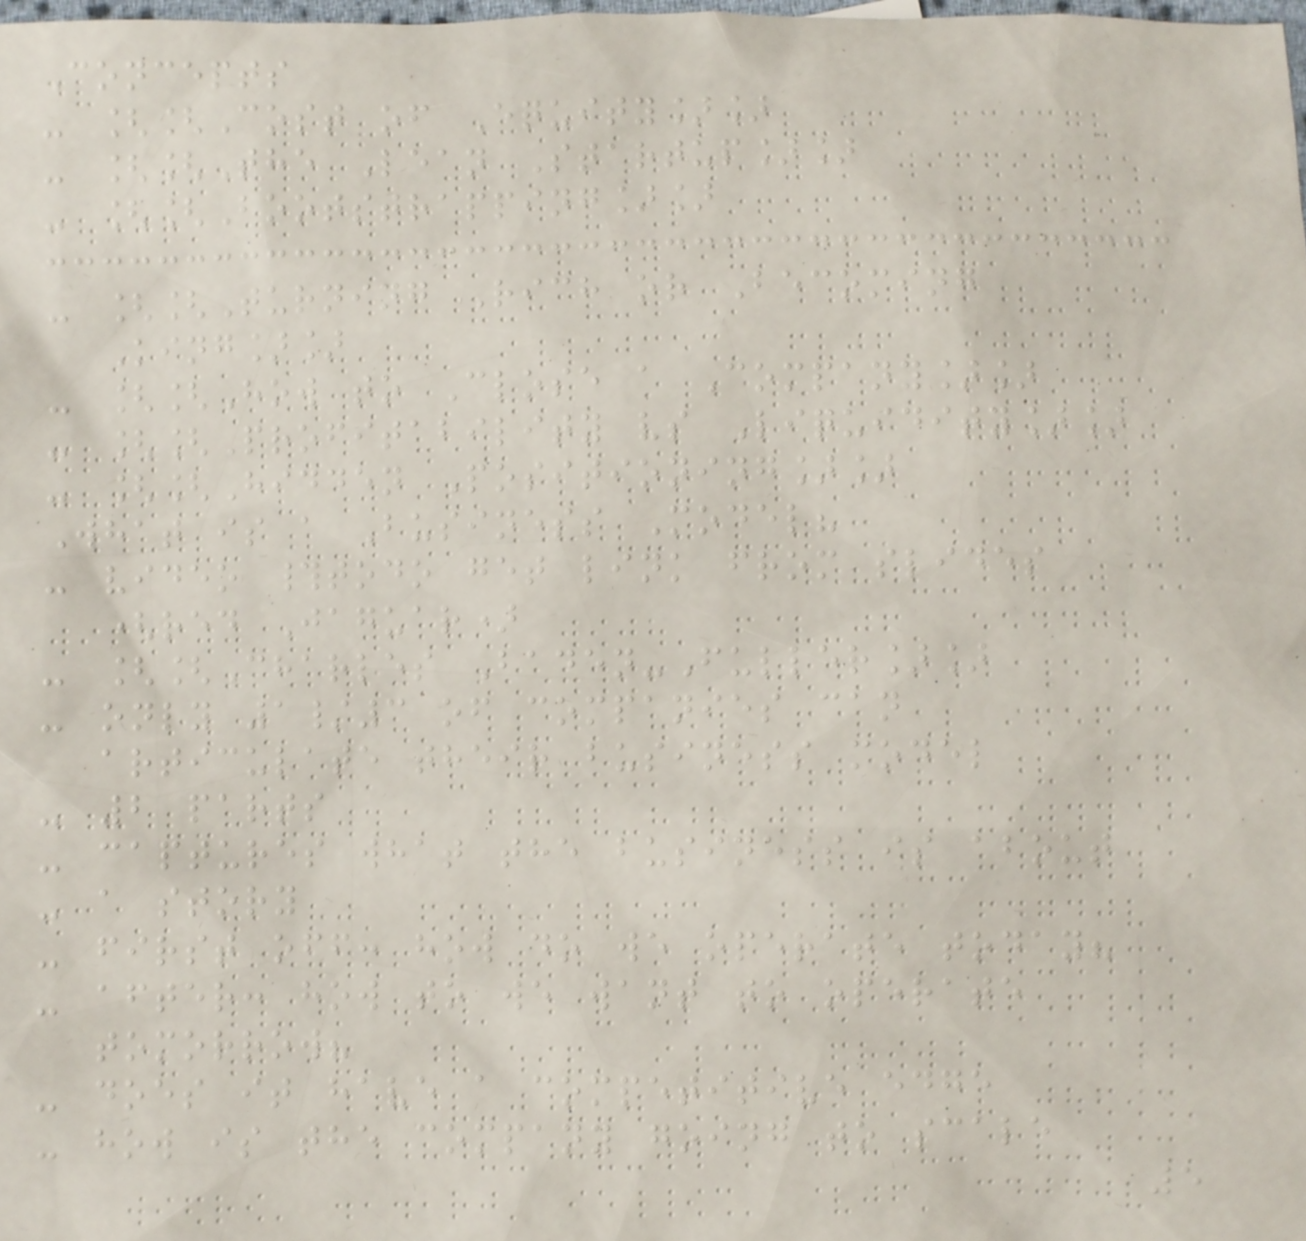Concepts
- [[Cost of Equity]]
- [[The Lean Startup]]
- [[Bootstrapping]]
- [[Turning Rich or Becoming
King]]
- [[How to Close a Company]]
- [[Profitability vs Liquidity]]
- [[Hidden Positioning]]
What is a Business Model?
- video #todo get link from slides
(red Jaguar)
- [[Charles Baden-Fuller]]
- only 1/3 of companies can
articulate their business model
- 2 parts
- captures what the business is about
- a story
- first off: how do we operate today?
- after: how to we want to operate
tomorrow?
- does it have a competitive edge
- how is the company going to scale
5
